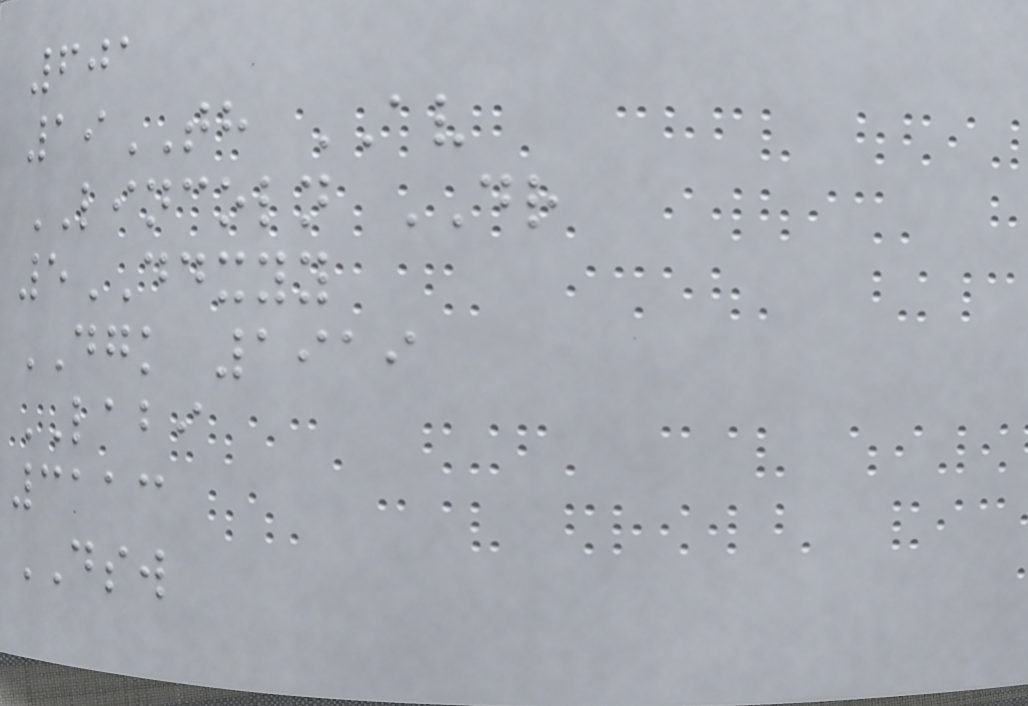601
19TH AV
LINCOLN DR
5DDXYY
DGK 1919
LABI
3113
DSW
